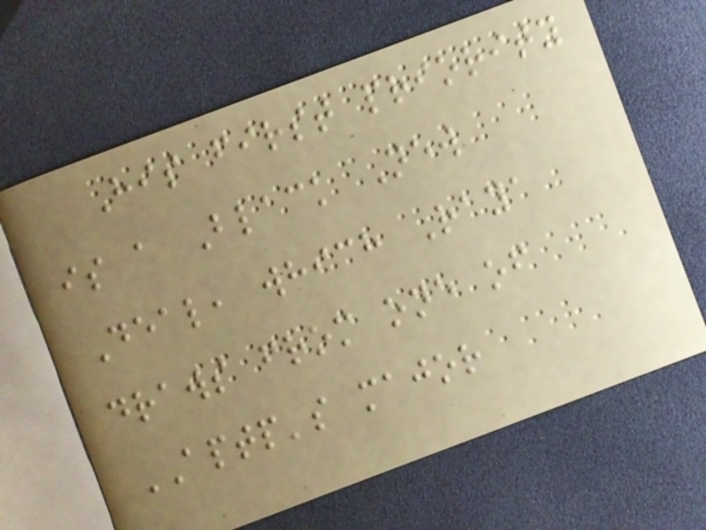His first priority
is a Black New
Deal, which Raya
draws from one of
APTP's major
